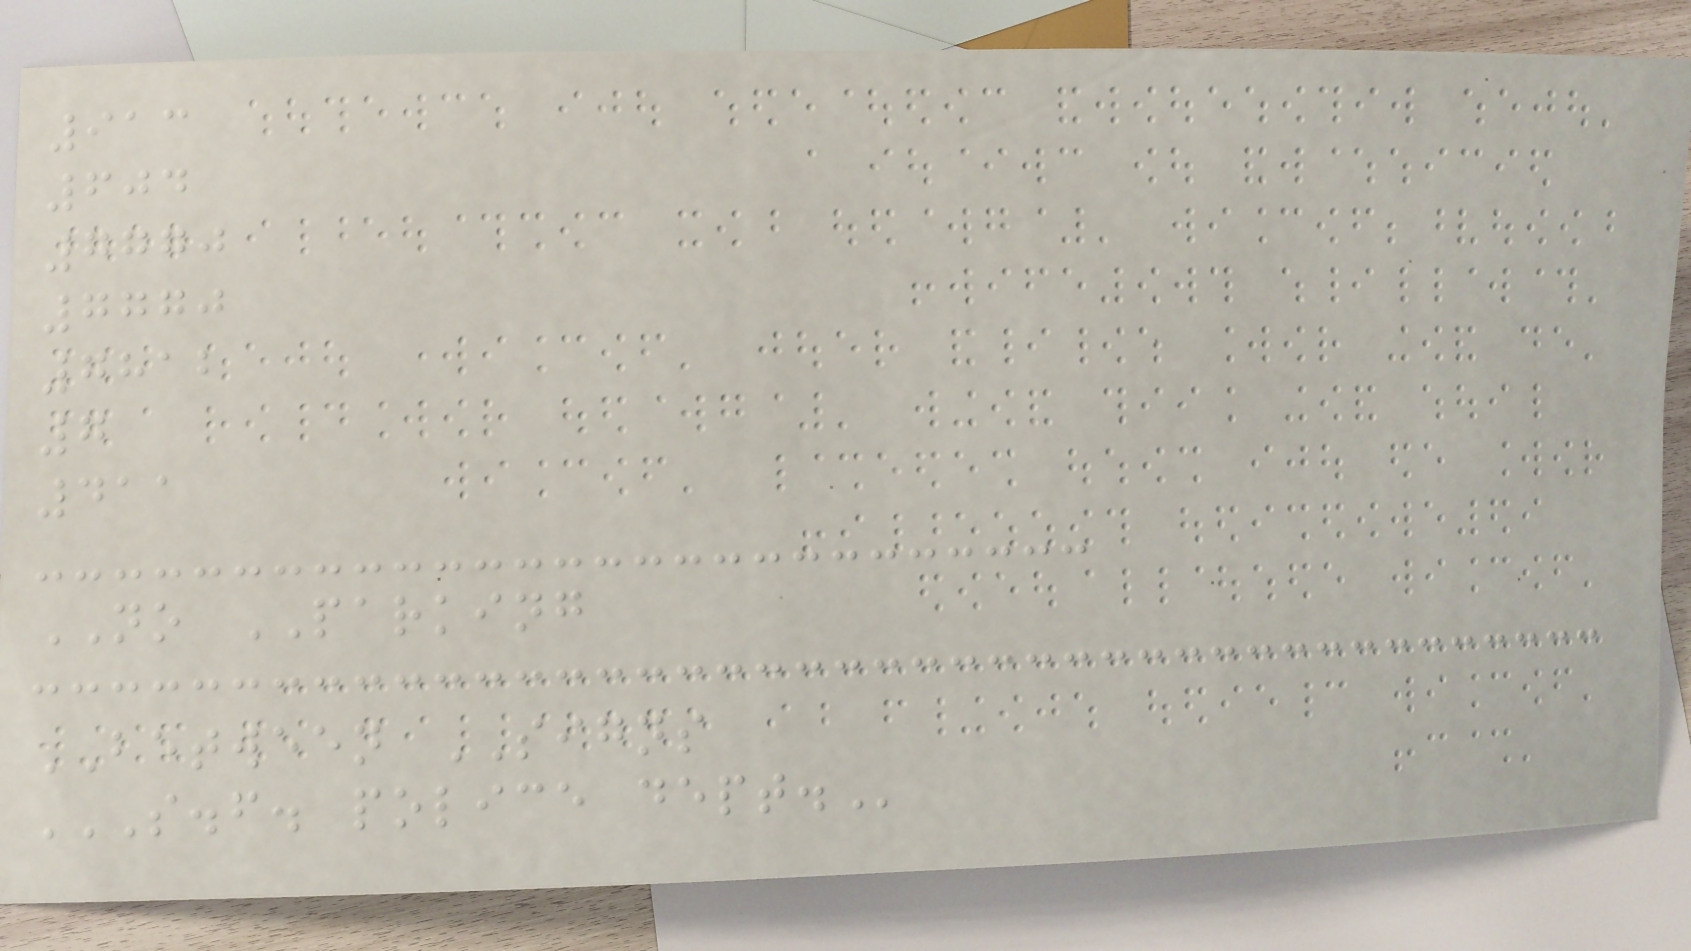913
604
7770
7770
7812
7
411
NO PARKING
BETWEEN SIGNS
S.F. POLICE DEPT.
